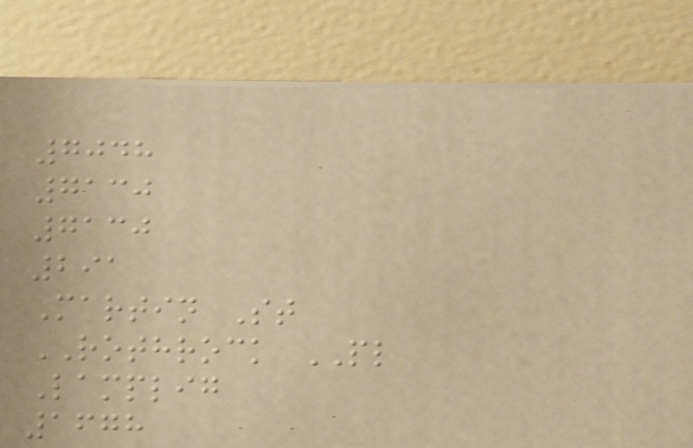7048
7130
7130
291
Martin St
ROTHROCK PL
Lamplig
1678
